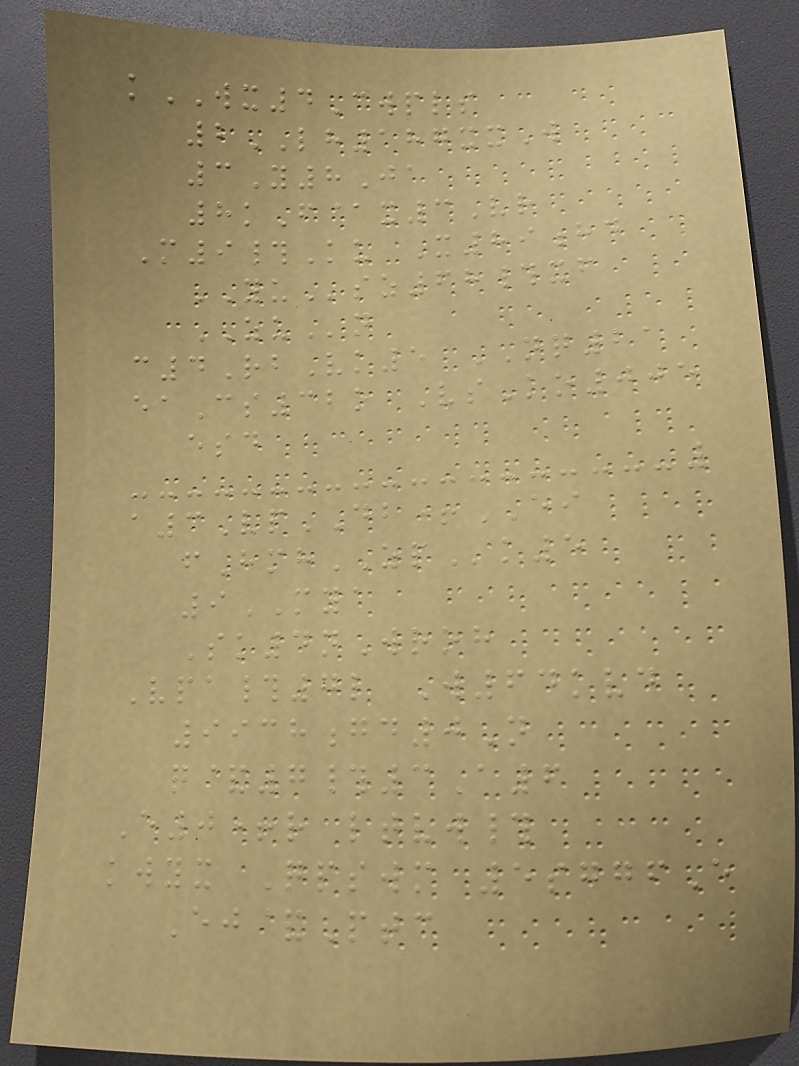kWX4Cwpls
2LH187xxW
3Y8Ja
8kF@x3Vr
M9#Ku X89hd
YUsz68#xf
ZUn
c4RbVk5 NQ21
eaCs32o VsKo005
esd
a3VpDB+EI
fHmhZPk5
9MYA
Sk4nWroh
Vpa#7l W64kvd
9938gd0N
q&7#3A6
E0+r ltvw#
kwyx Qpswm 5sggfE
Ej&Ptc
